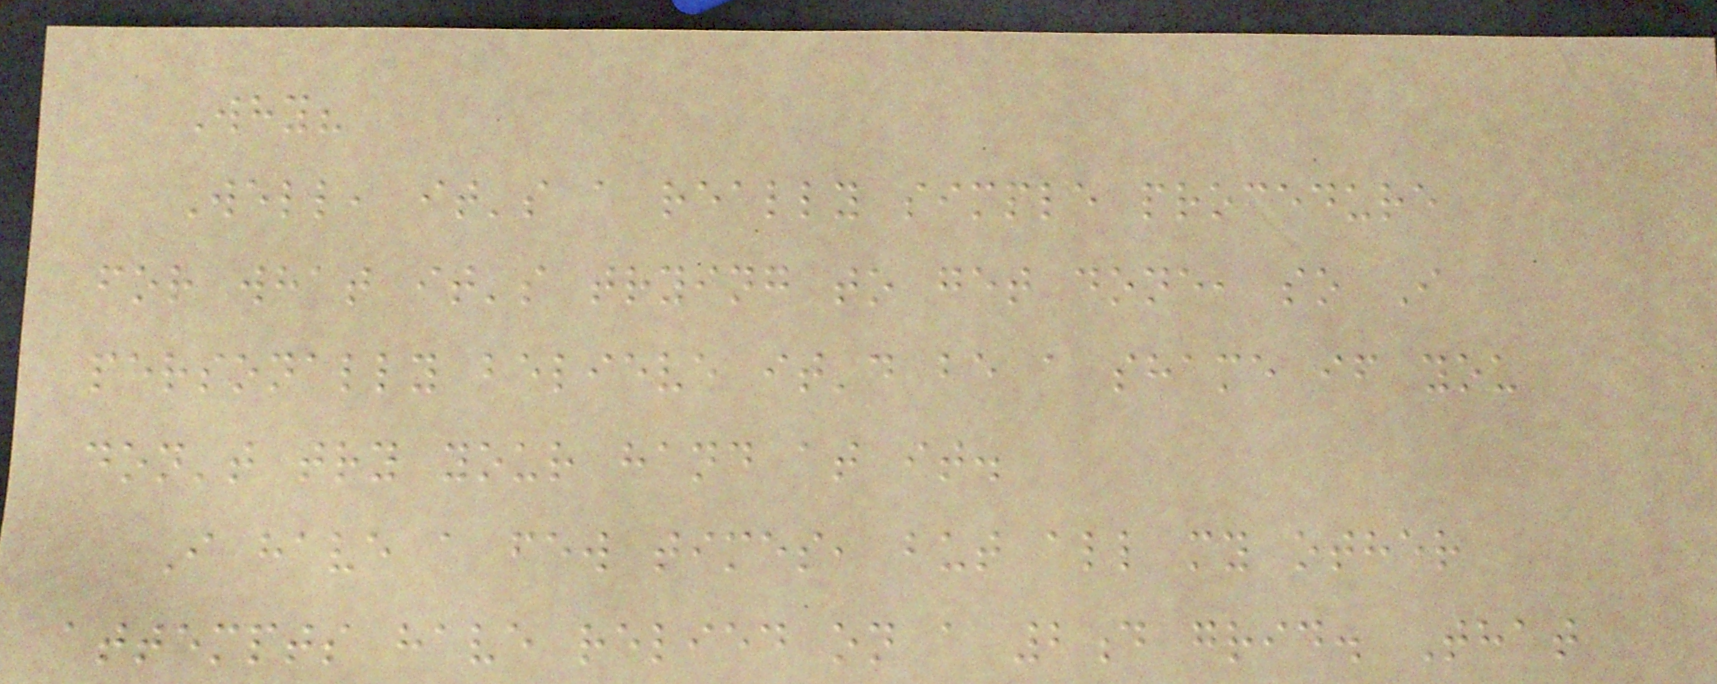Why?
Well, it's a really simple procedure
for what it's trying to get done, so I
personally believe it'd be a shame if you
don't try your hand at it.
I have a few times, but all my other
attempts have relied on a 2d grid. That
